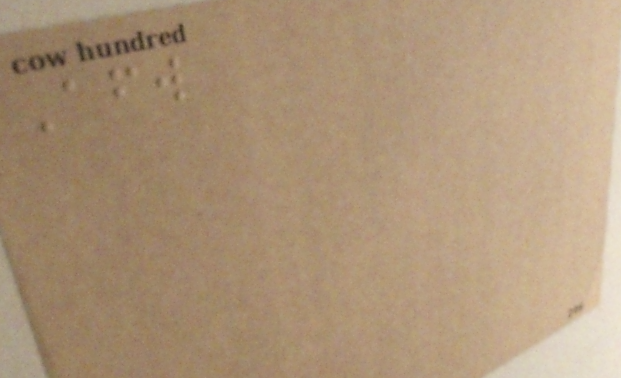Afterward
